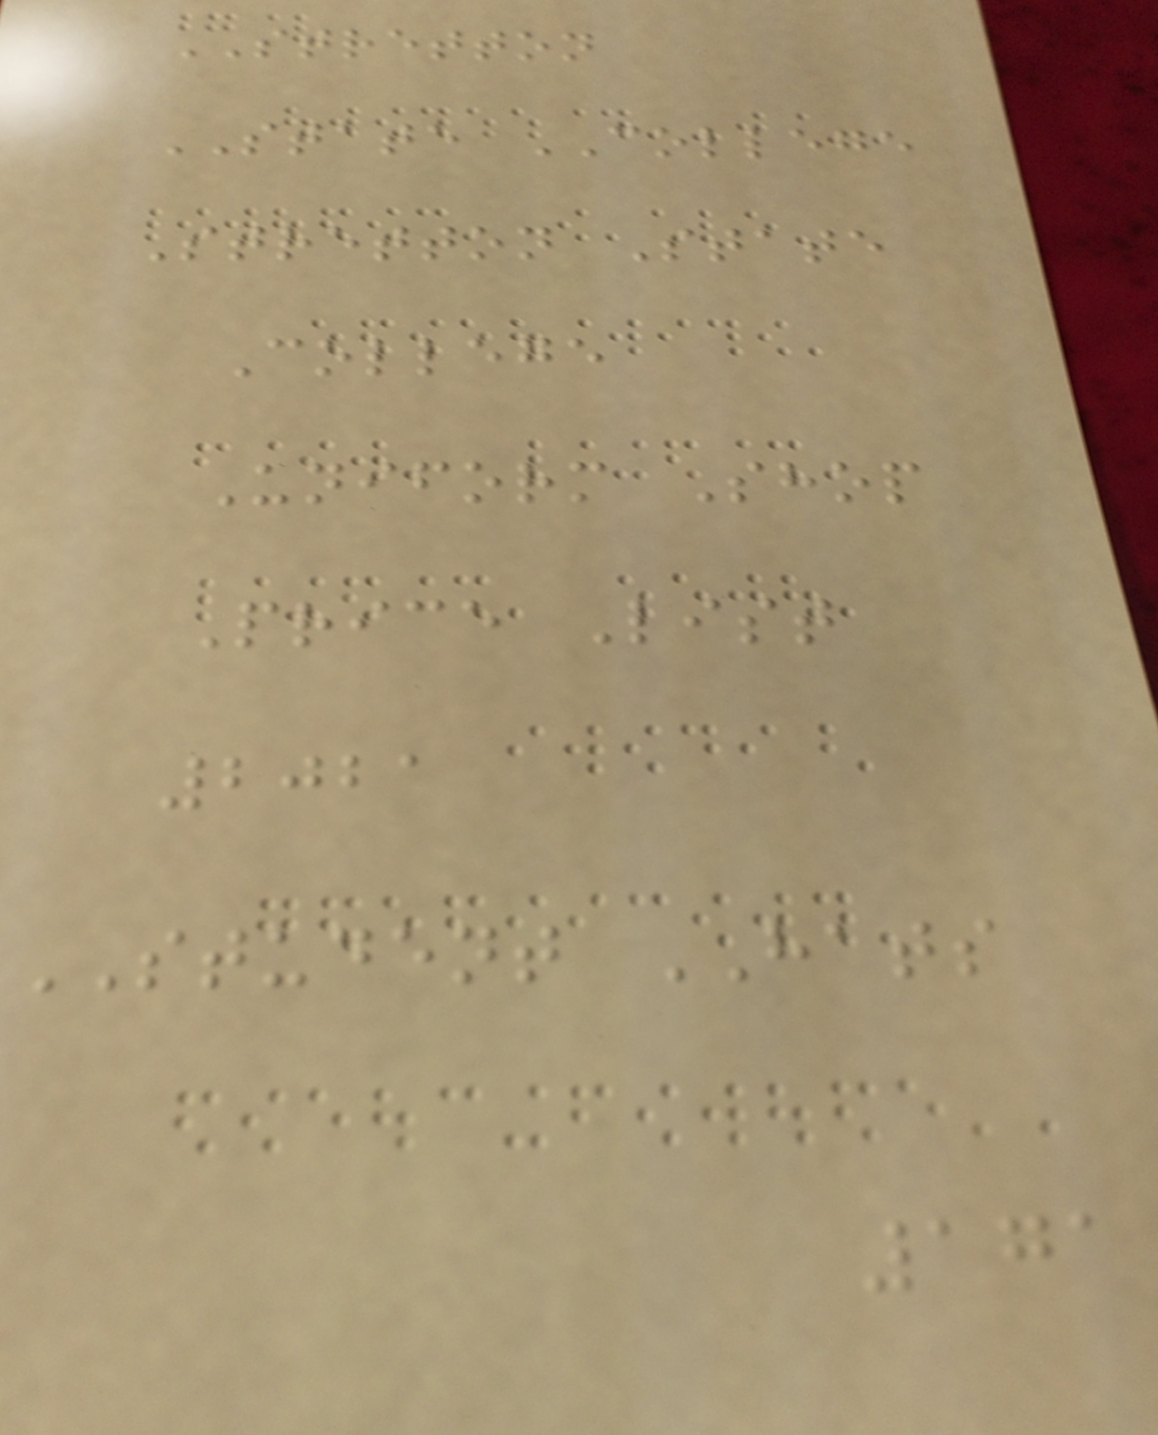STRETTON
STATE COLLEGE
Stretton State
College
Uniform Shop
Price List
2021
STUDENT HATS
171
